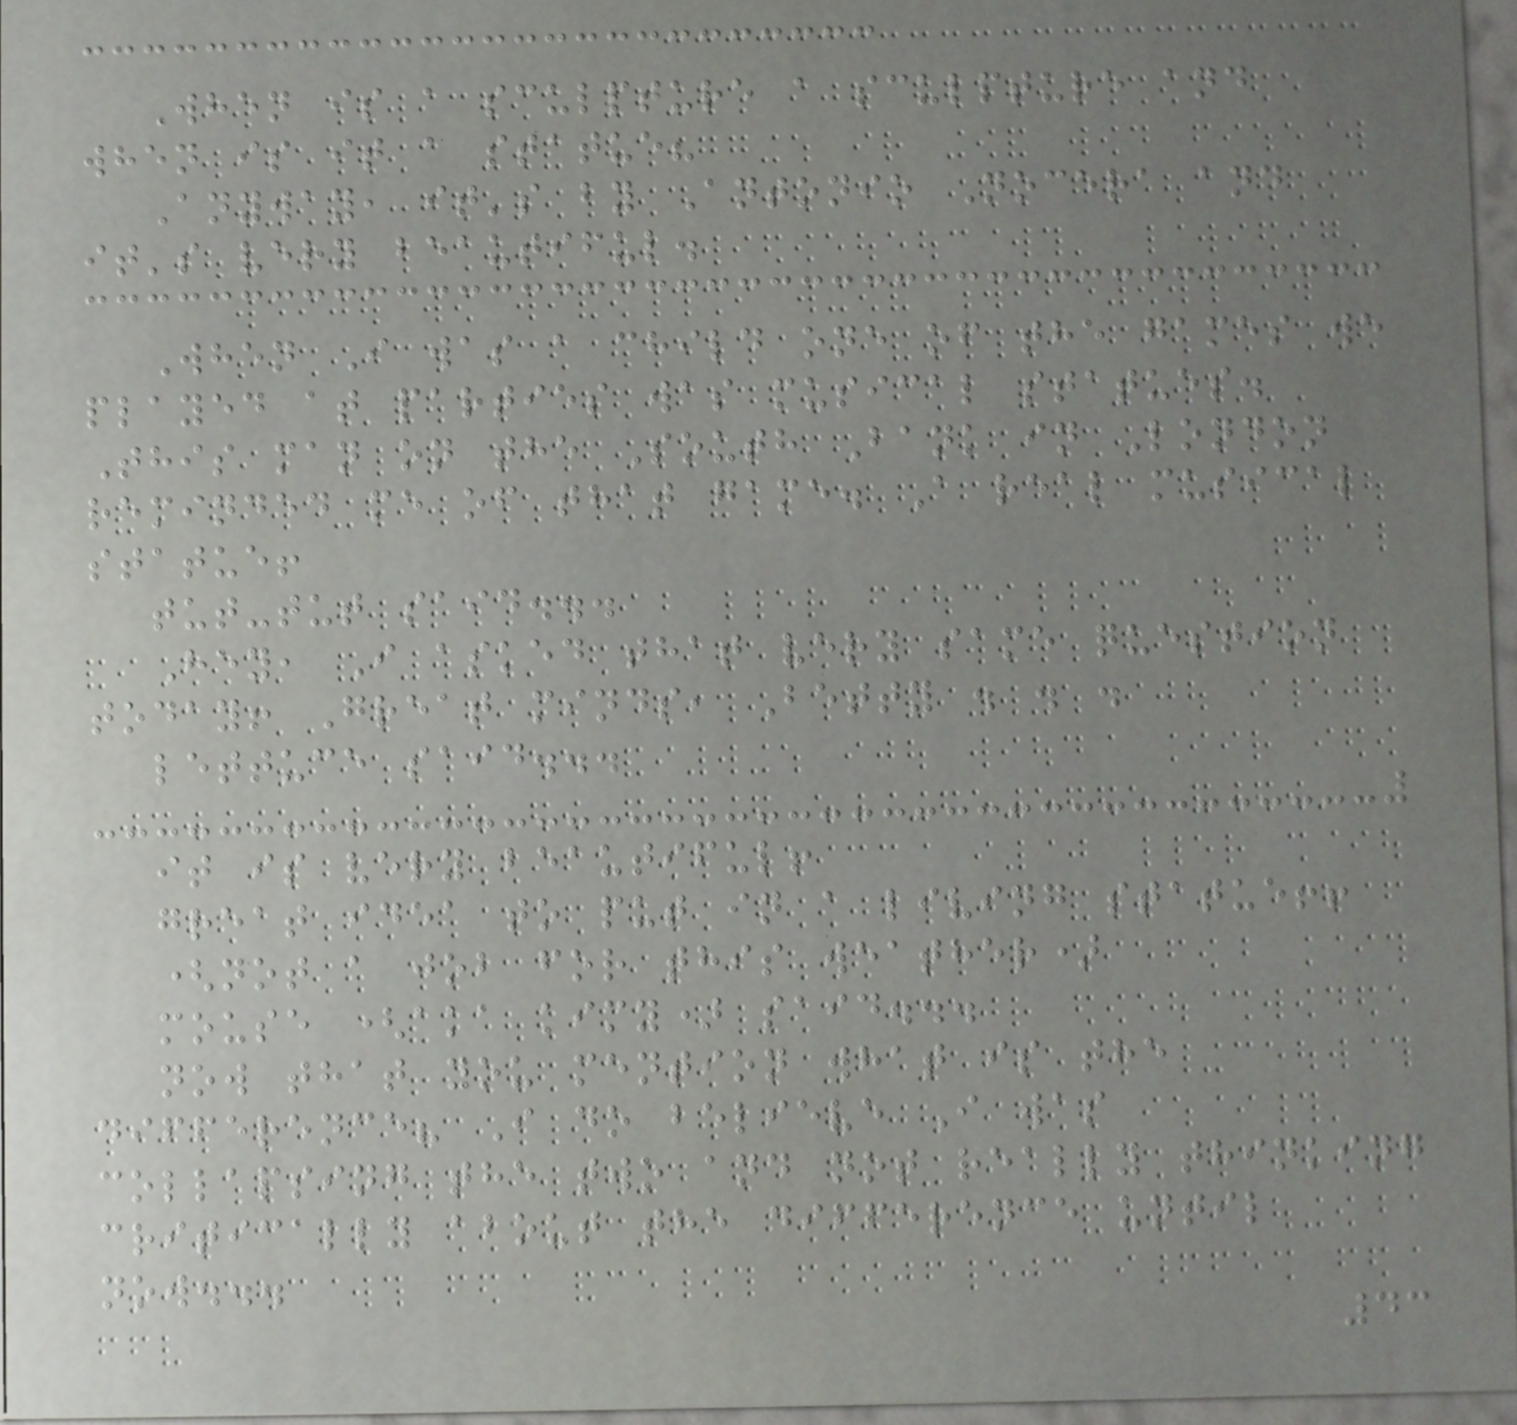When is a sculpture a sculpture and
when is it a statue?
Anyway, it's by Antonio Nocera and
it's very beautiful.
When I was a child one of the games we
played at parties was musical statues.
This man on the South Bank in London
reminded me of that game. A real musical
statue!
tut-tut said...
Hey, I asked that very same question
today! Great minds, Betty . . .
lettuce said...
it is very beautiful!
great idea to put in a living statue!!
(not a job for this weather)
mouse (aka kimy) said...
now that you mention what is the
difference? I do believe I was
collapsing the two and not really thinking
critically about the difference until
now...
43
